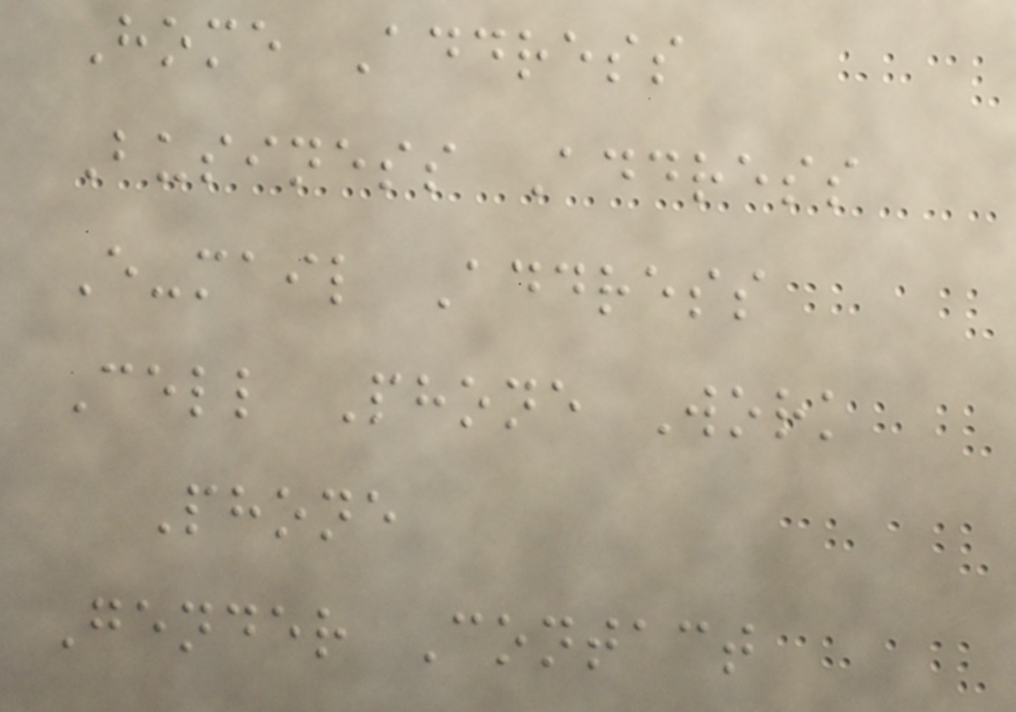Home Address
Business Address
E-mail Address
Cell Phone Work
Phone
Gender Contact
